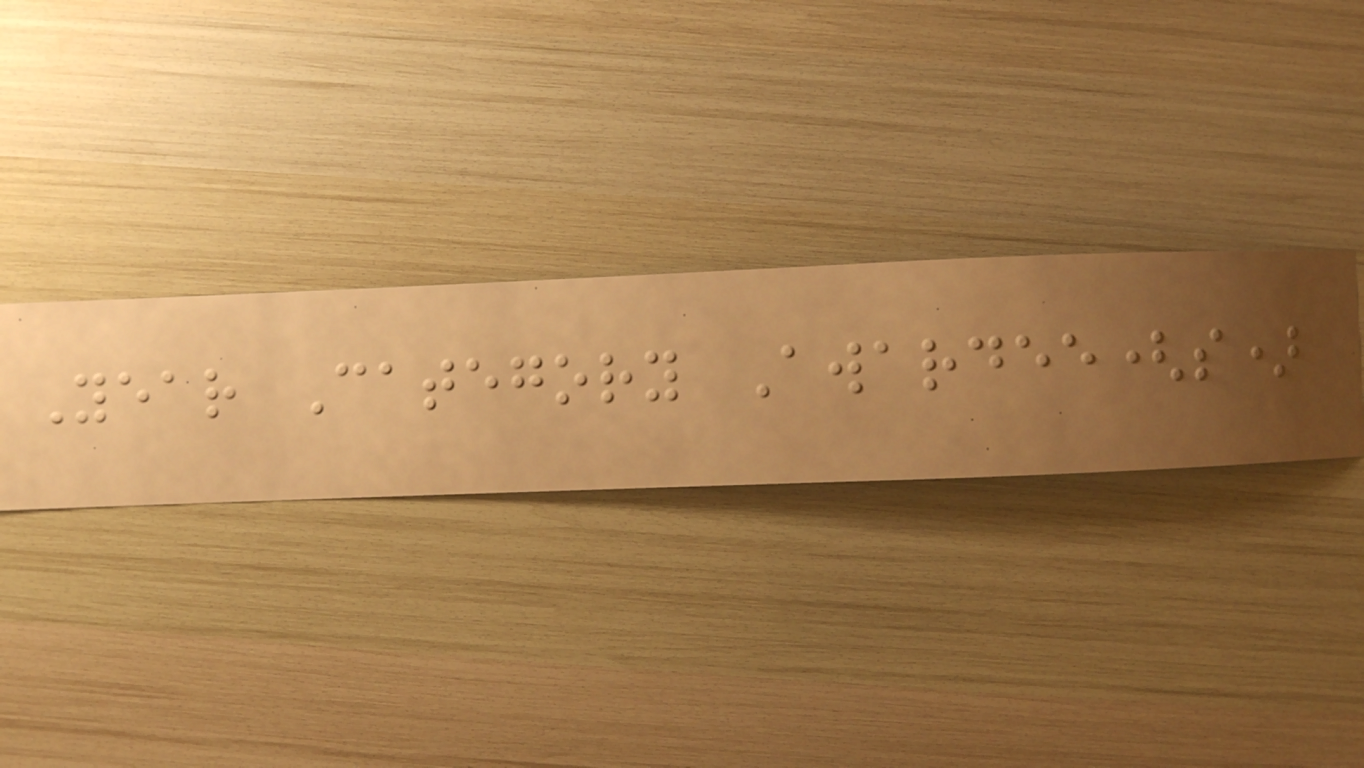Year Category Awardee(s)
